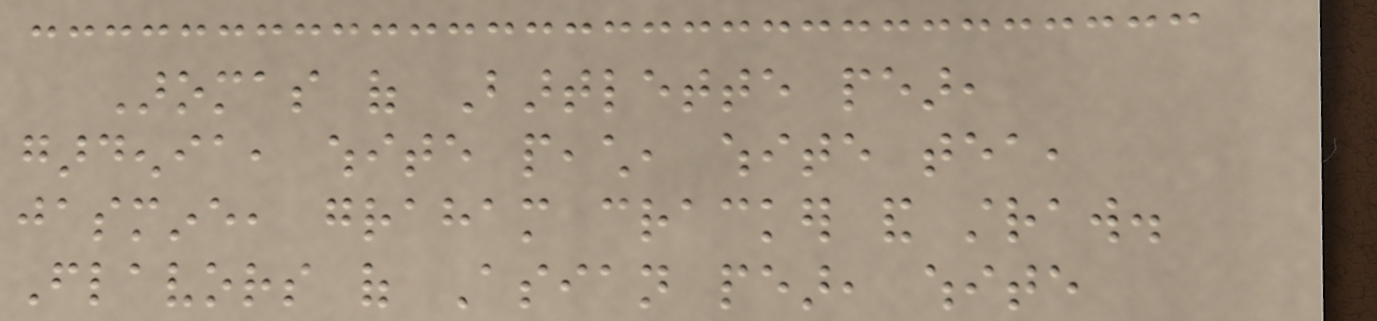Aromas of Bartlette pear,
gardenia, white peach, white tea,
jasmine, graham cracker and straw.
Flavors of Asian pear, white
